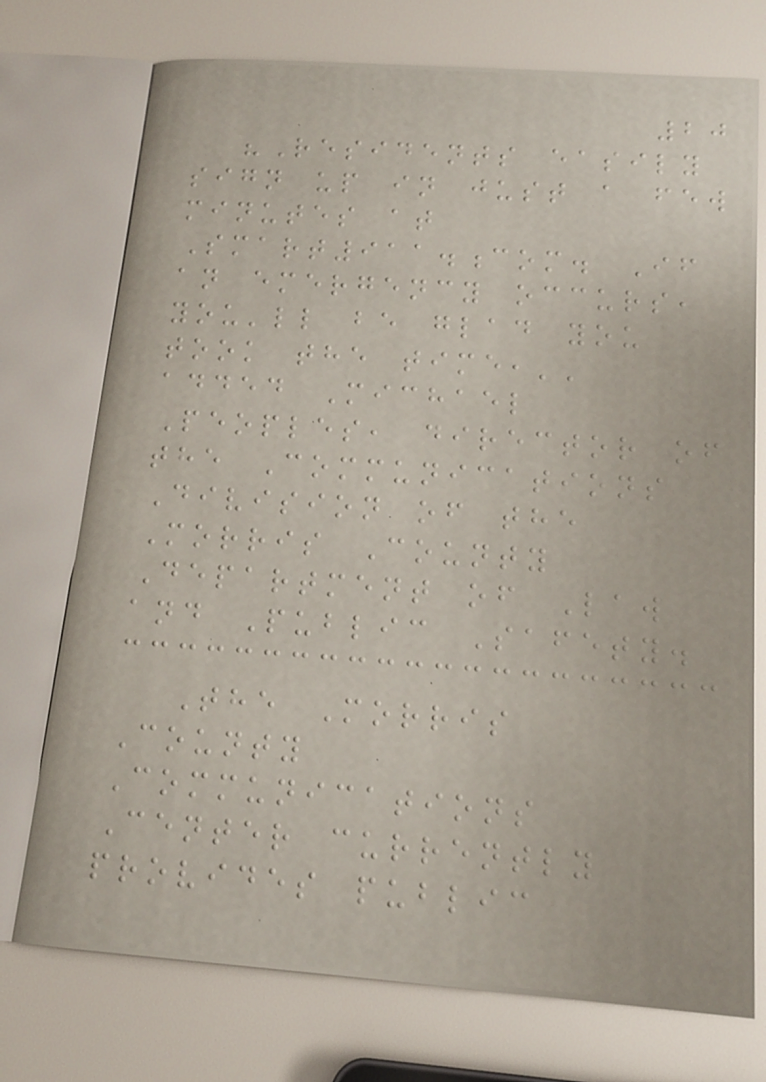20
"Residents easily
sign up in just a few
minutes at
Smart911.com. If
an emergency occurs,
you'll be glad you
took the time,''
added Michael
Peoples, director of
the Communications
Division of the
Morris County
Department of Law
and Public Safety.
The Morris
County
Communications
Center currently
provides public
